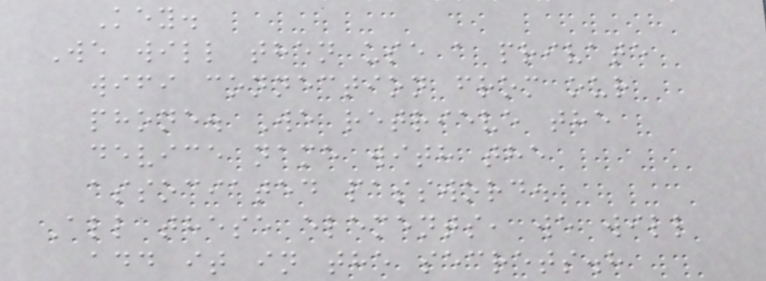Key.
We will then use a private
wifi connection from our
phone. We retrieve the
device name with the
associated password.
All these elements, we will
add it in the secrets.h
